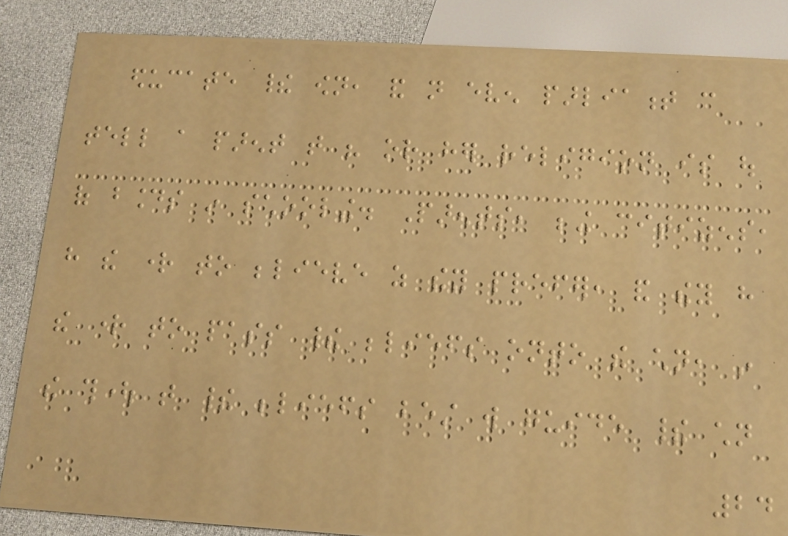educate their own, and not even parliament can
tell a parent that his or her religion is out
of bounds in schooling. Parents, being citizens,
have the right to believe as they prefer, and they have
the right to pass their beliefs onto the children, in
the thought that their beliefs best will guide their children
24
